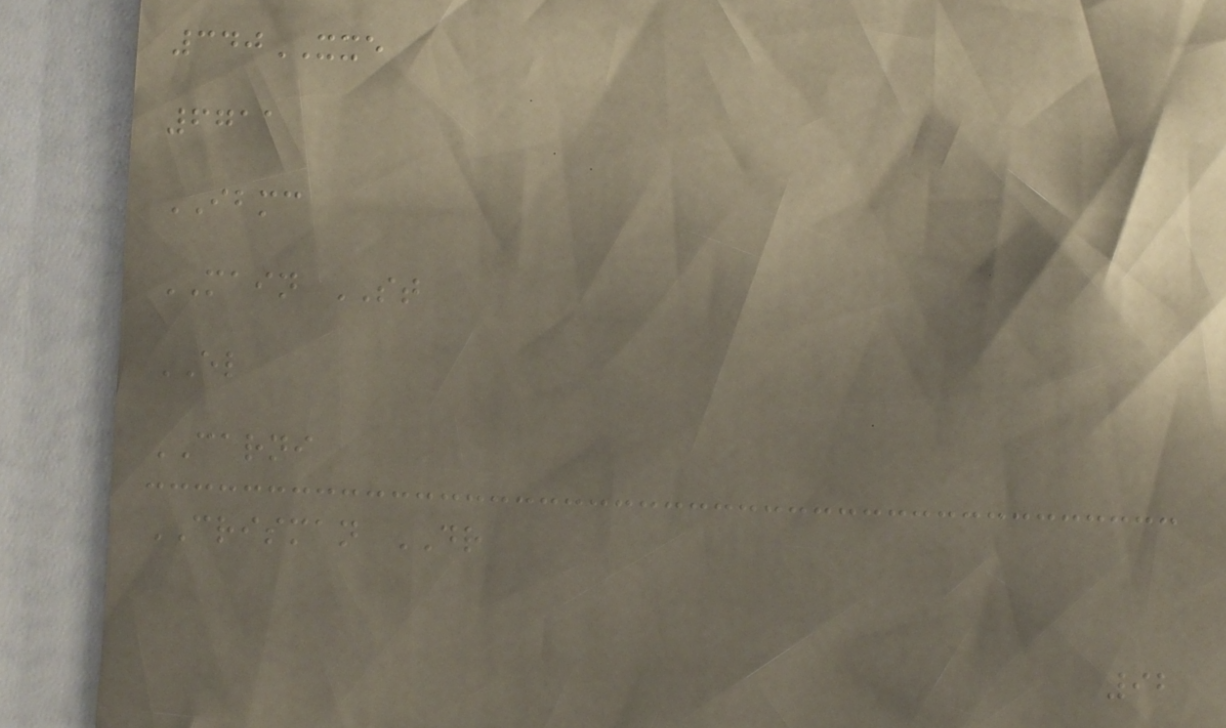340XXE
6711
IBMC
MAIN ST
EL
CARNI
CRISMAN DR
92
